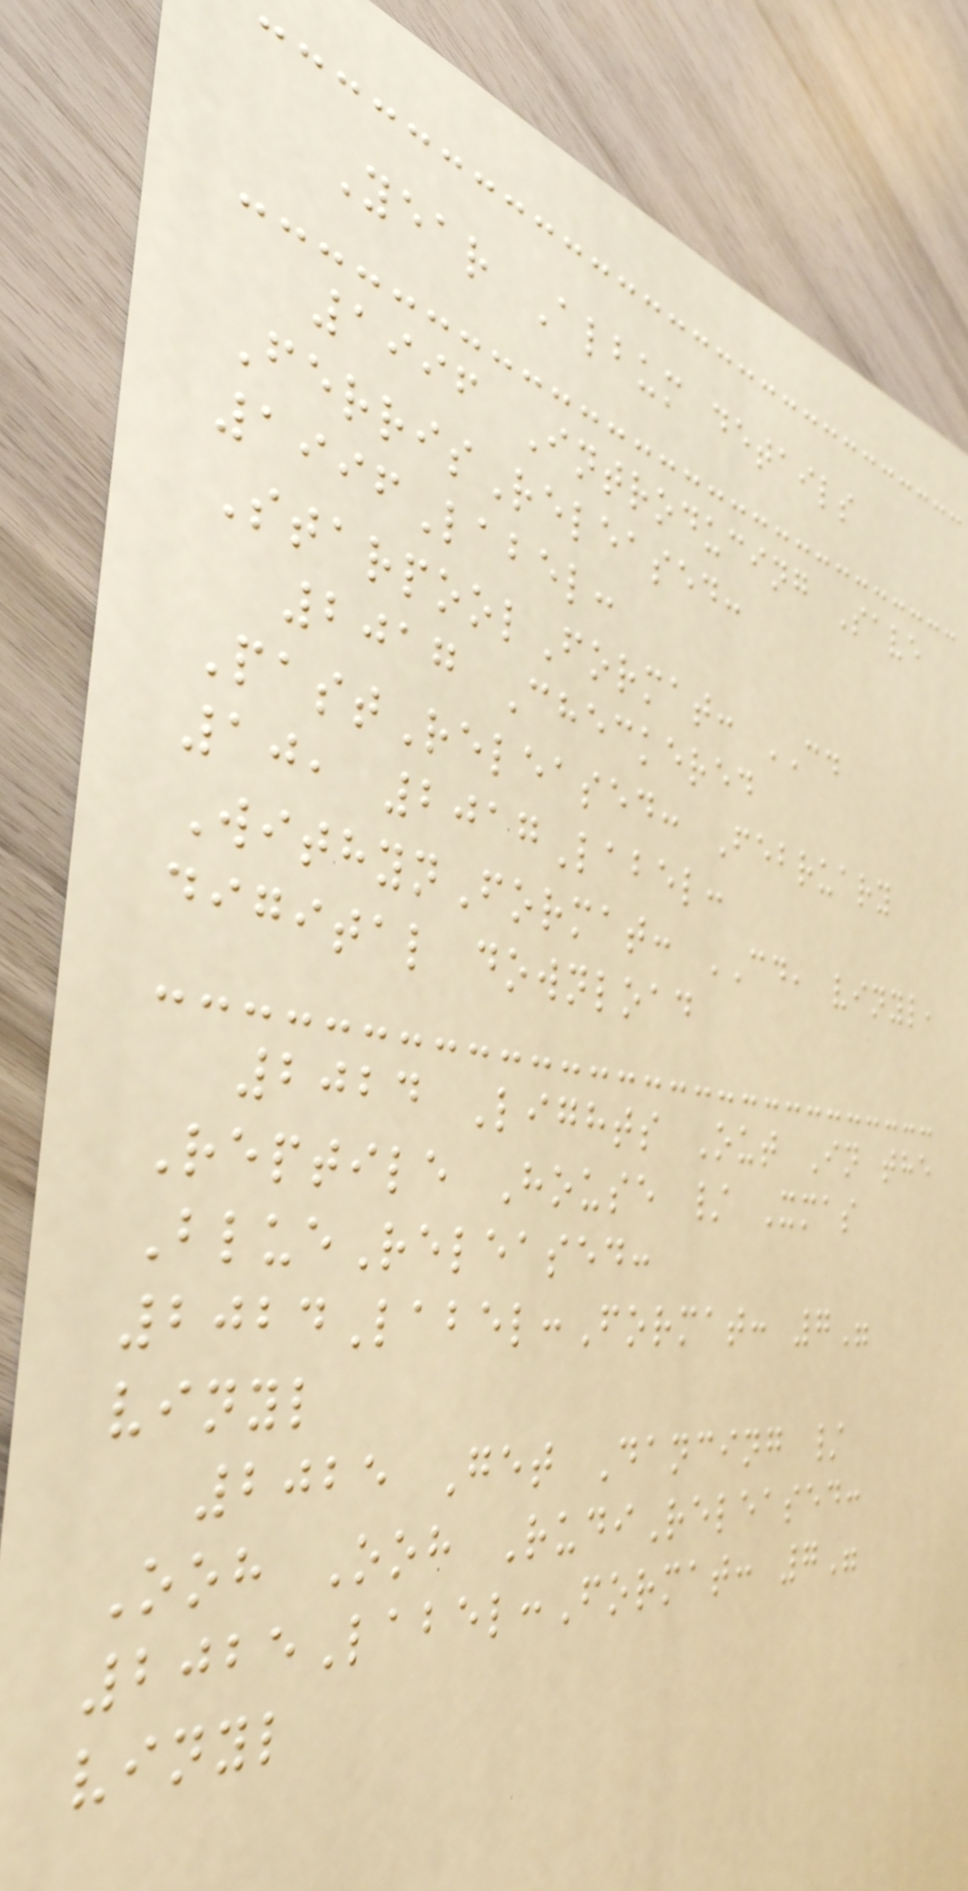Year Album details
1996 Introducing Save
FerrisReleased:
1996Label:
StarpoolFormat: CD
2017 Checkered
PastReleased: February
10, 2017Label:
WithynFormat: CD, vinyl,
digital download
2024 Lights Out In the
Reptile House / Xmas
BlueReleased:
2024Label:Format: 7"
vinyl
2025 Get Dancing /
Ooh Ooh RudiReleased:
2025Label:Format: 7"
vinyl
